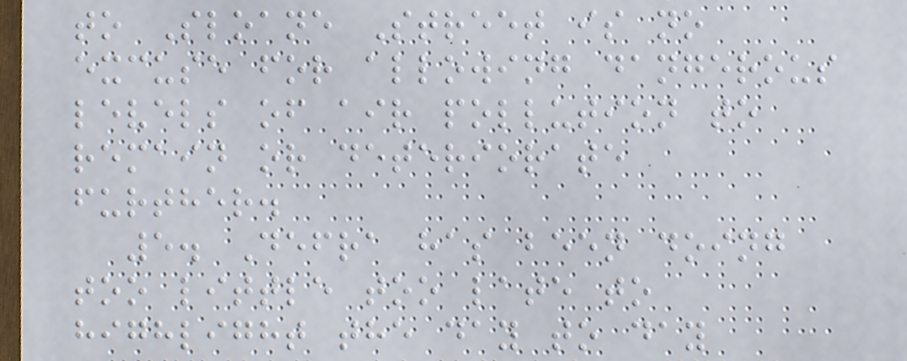to Sloane Street is no
excuse for allowing dangerous
levels of air pollution to
remain or deteriorate
further.
5. Defra has been doing
too little too late to
highlight the day to day
